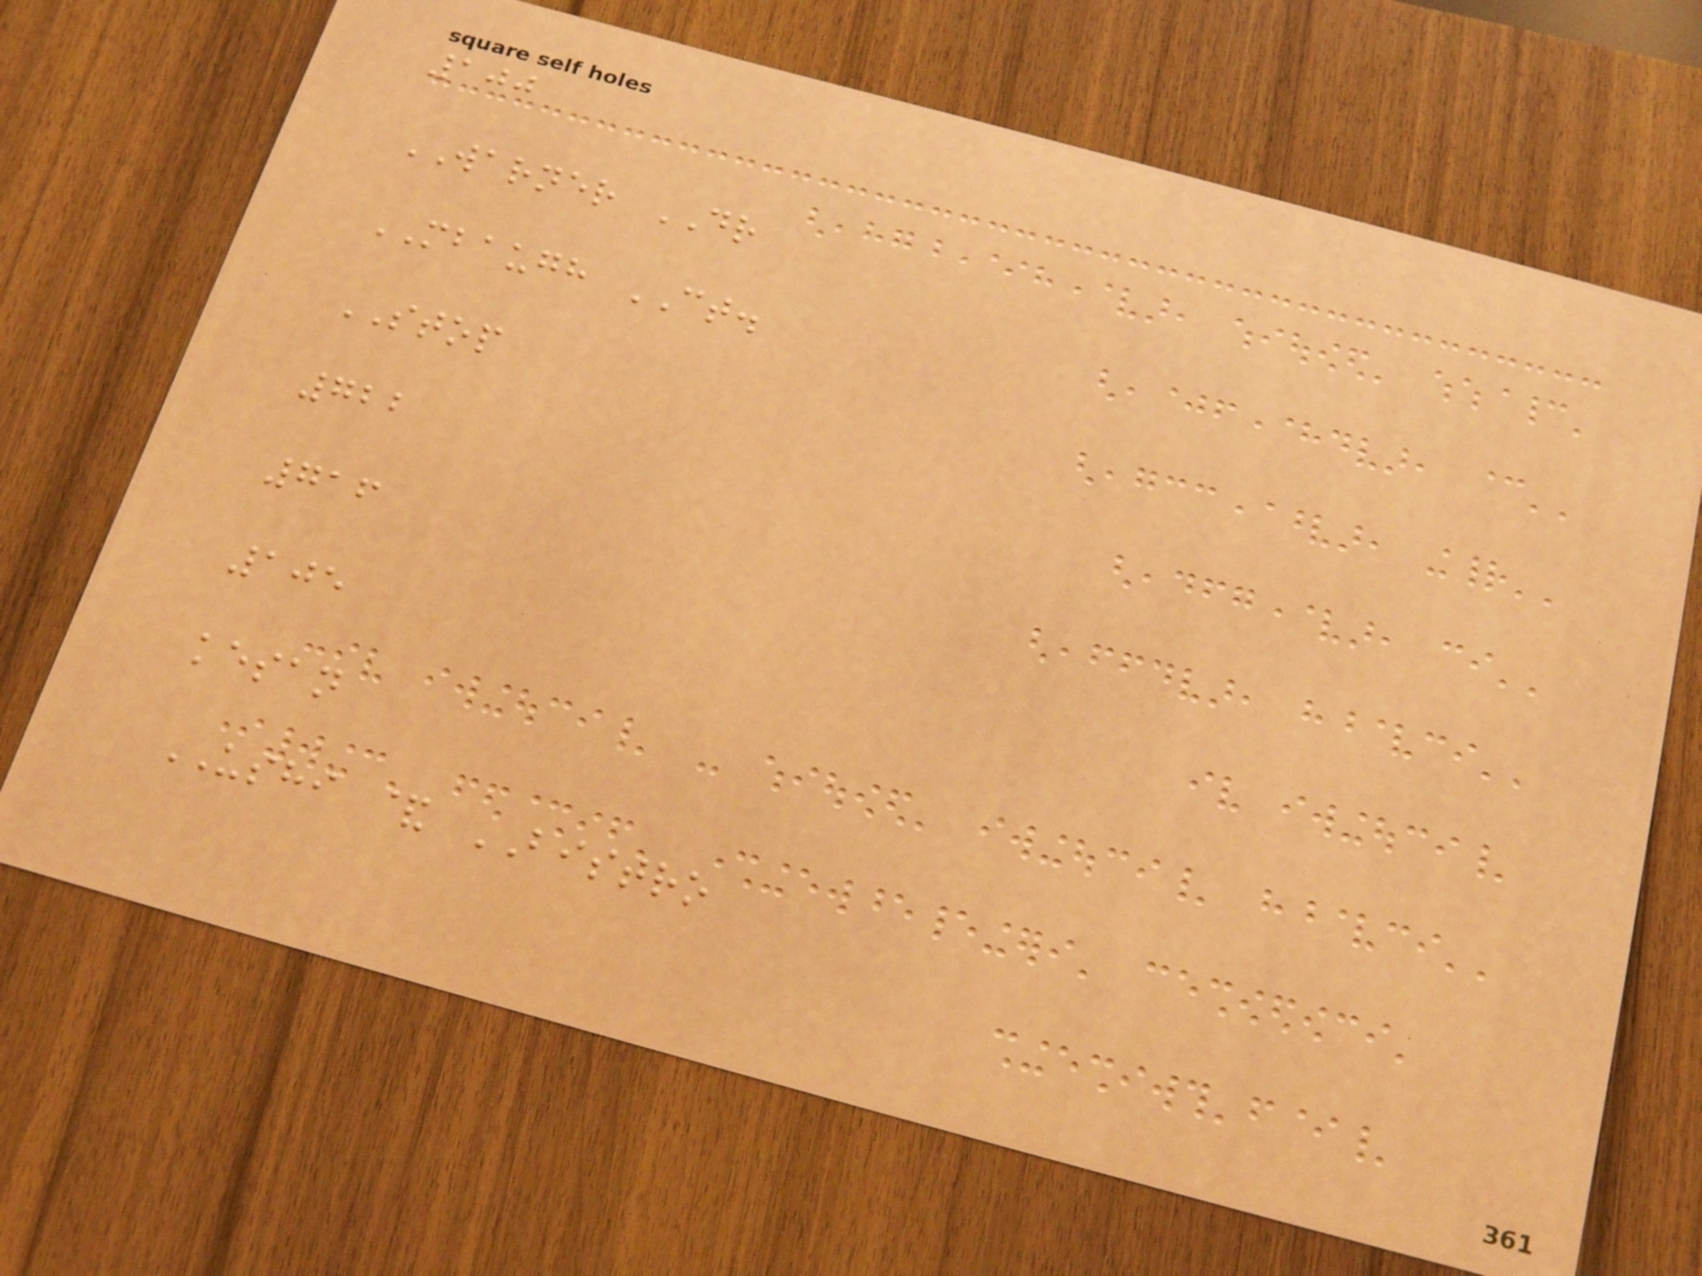100
WARNER DR
MBAUGH CT.
STOP
722
716
105
kesan
USHI & BISTRO
